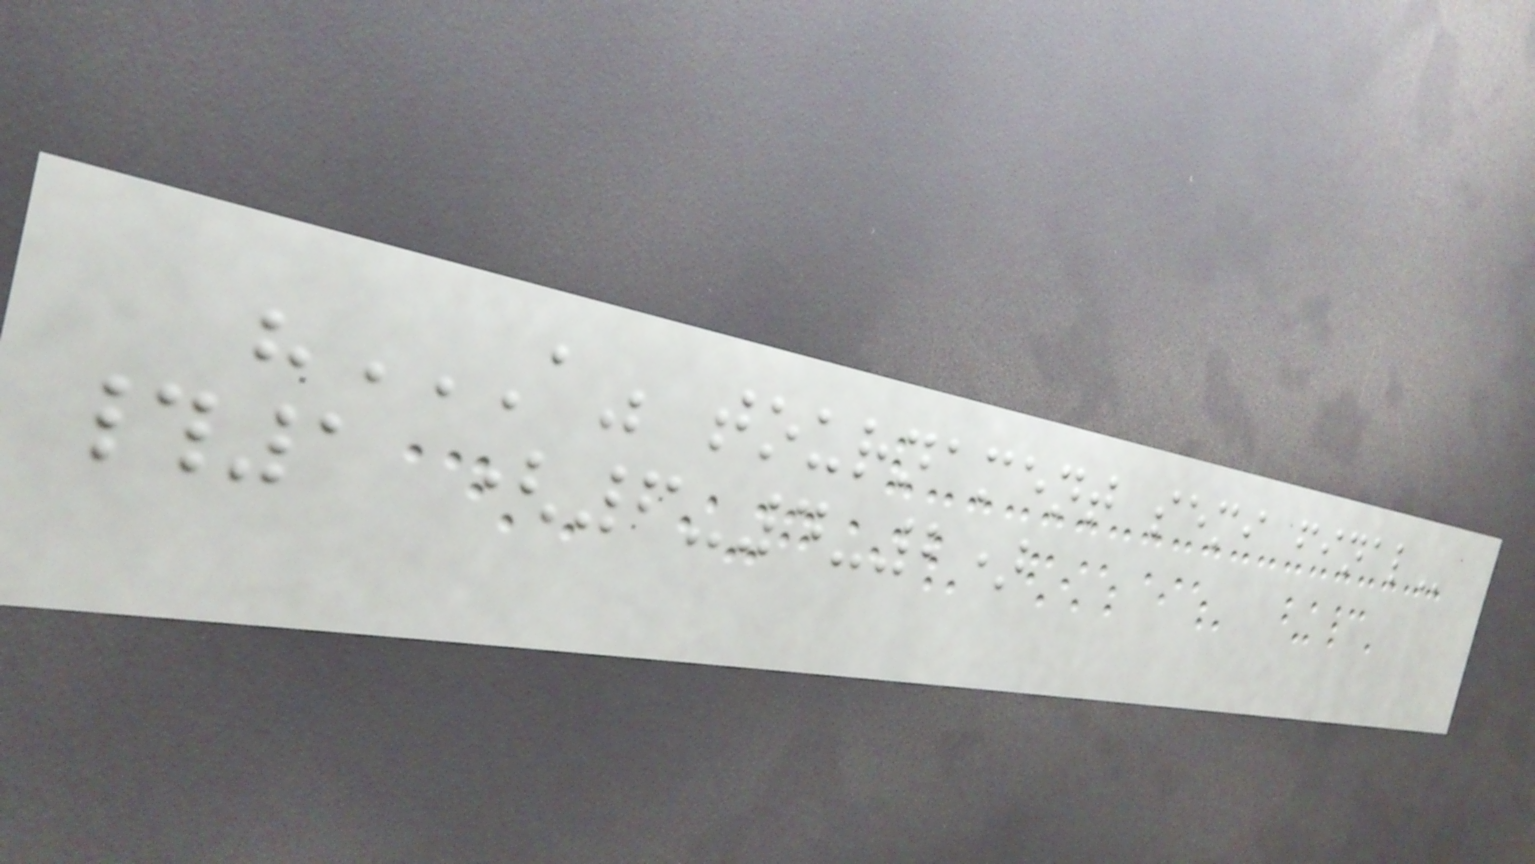"A" TOURNAMENT SEMI FINAL
#1 (6-4-2)
